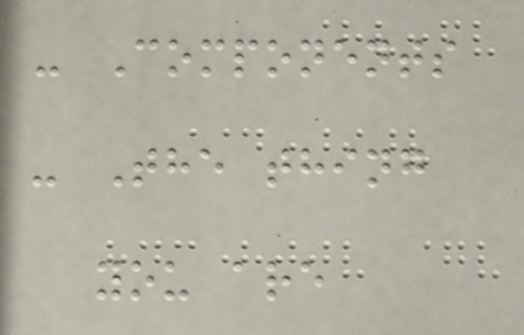- Components
- The thing
you are
